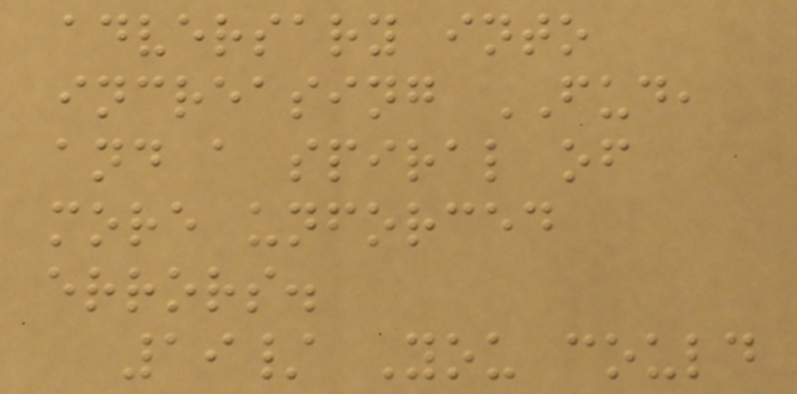adversary into
increasing FUD,
and a spiral of
more unforced
errors.
19/ You could
